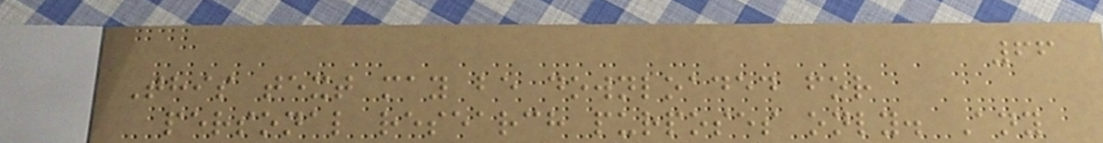66
This text may be downloaded for
personal research purposes only. Any
